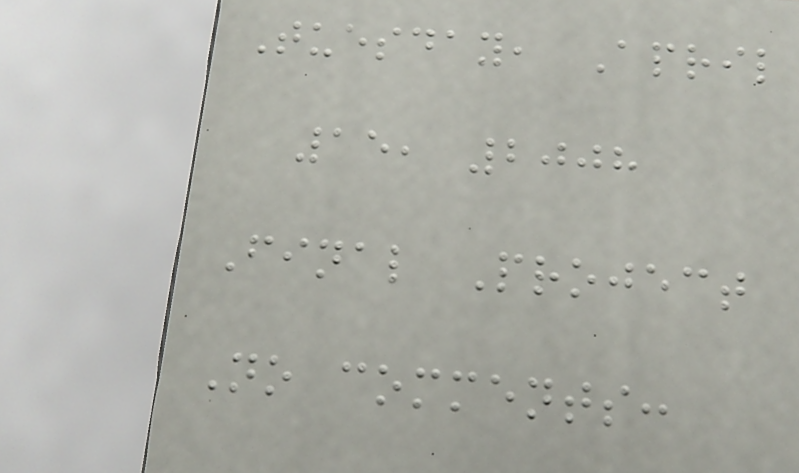Tuesday, April
15, 2008
Final Project
No comments:
